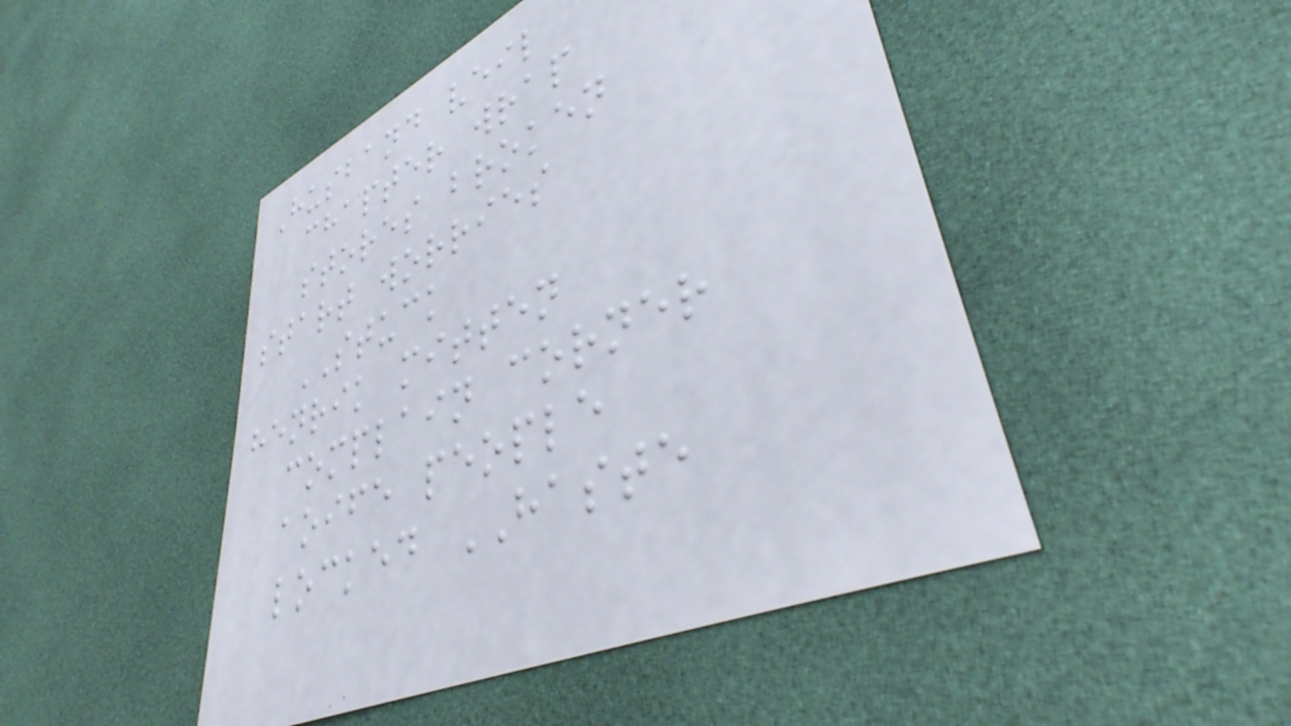Husband veil
chapter wrap
stores broken
start worries
STUCK
henrik mitten
complain corner
aoife people
locked HASTE
